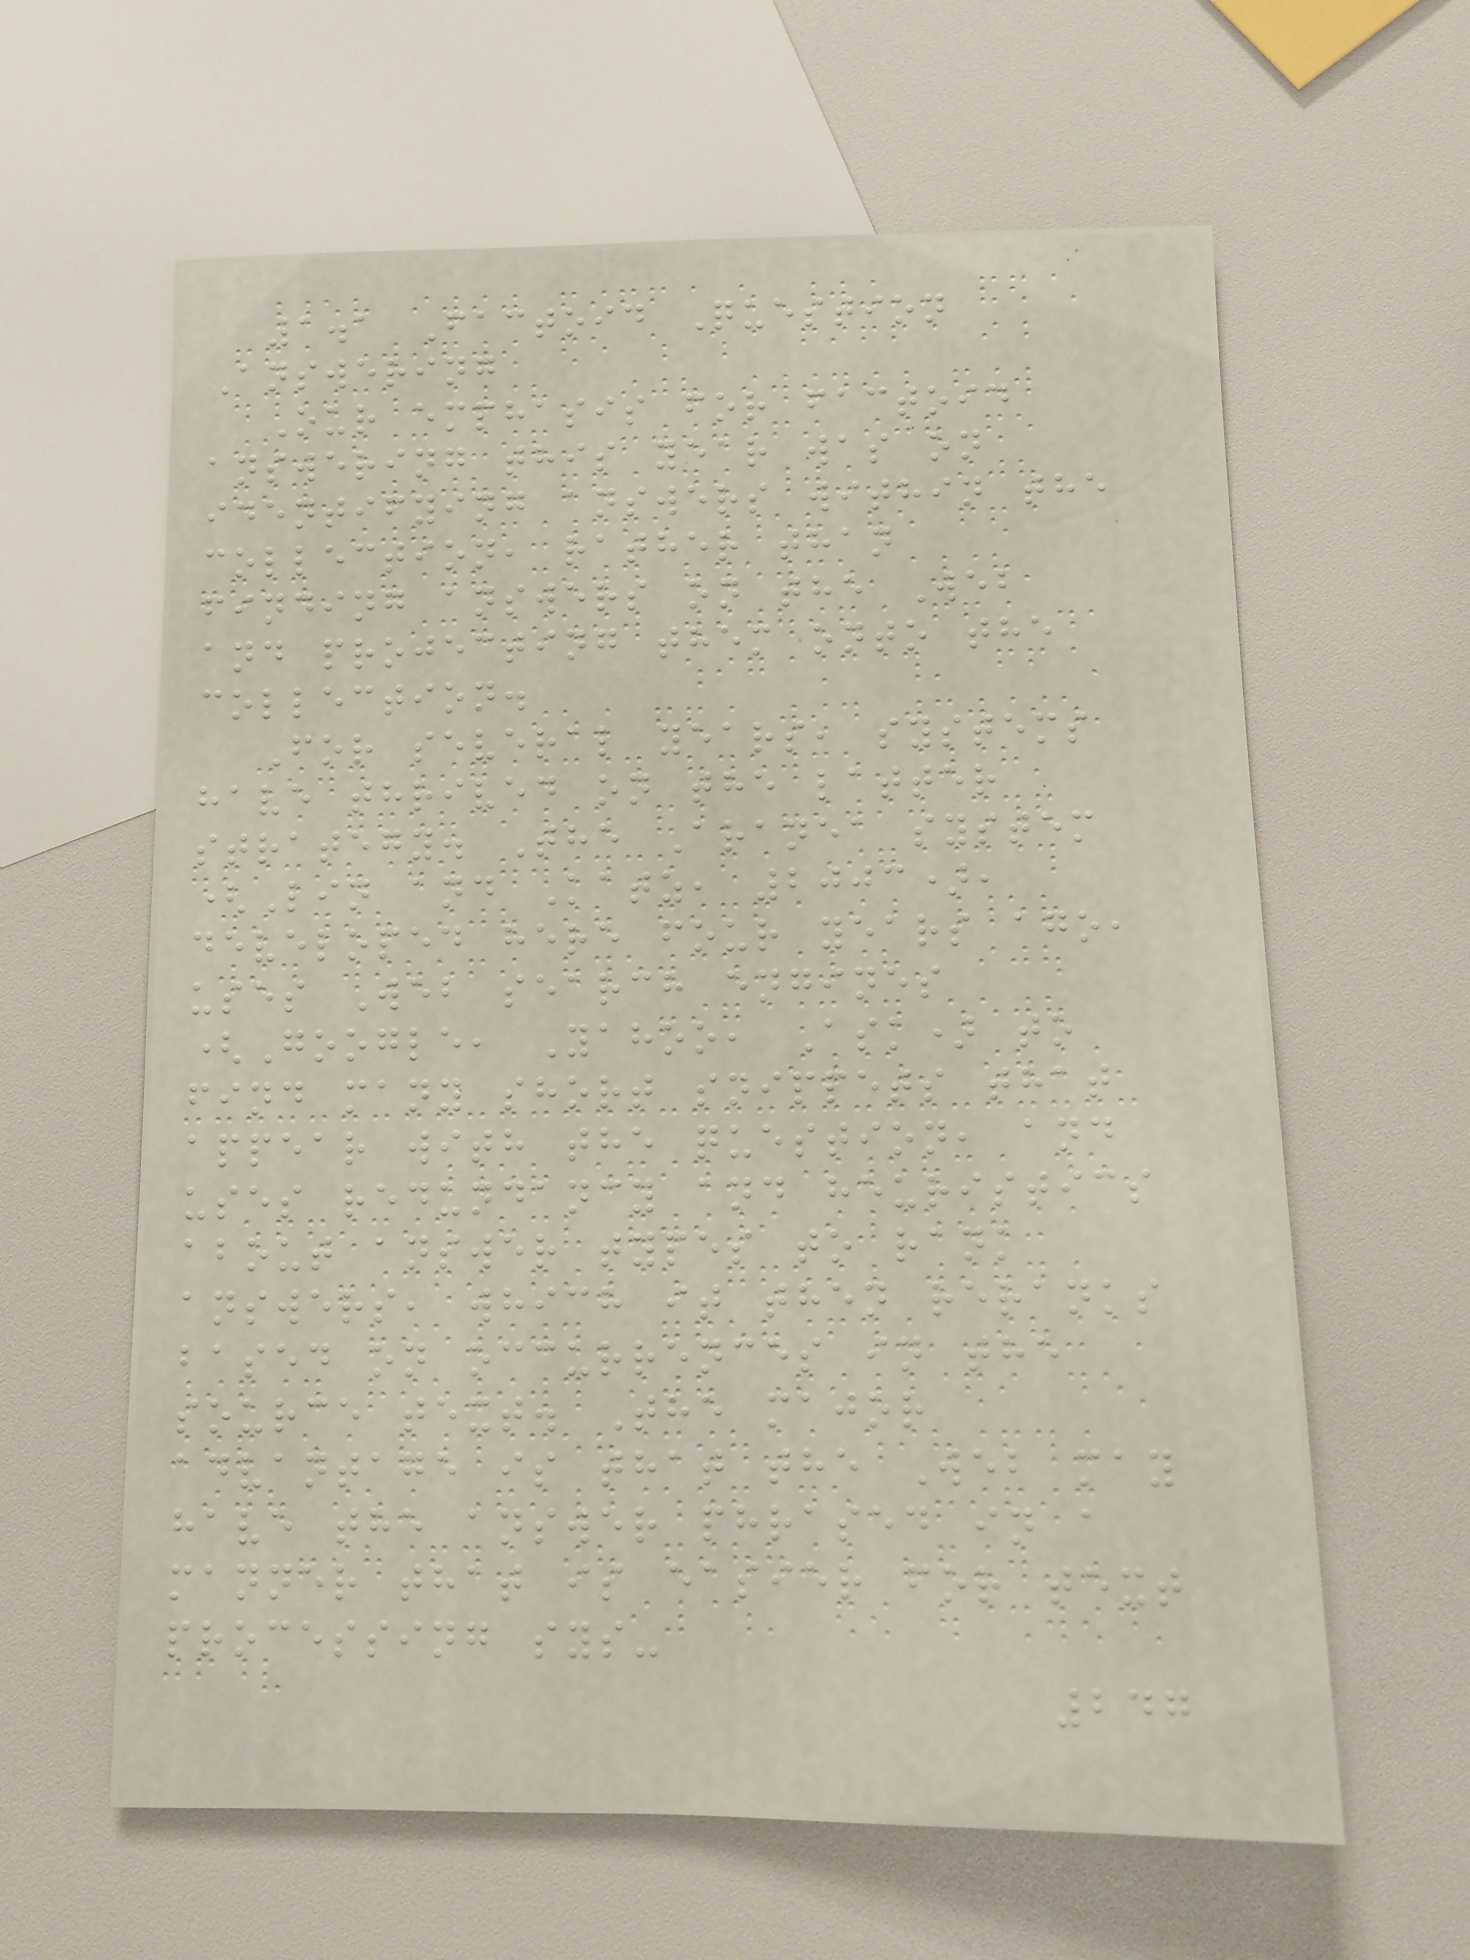1.1 Factoid Question
Answering
Our emphasis for factoid
answering this year was on
identifying answers within the
collection, rather than
finding answers on the Web
and projecting them onto the
collection.
For several years, systems
have thrived on the latter
strategy. The Aranea system
(Lin and Katz, 2003),
developed here four years ago,
uses Web search engines
(Google, Yahoo, Ask) to
find many short snippets that
appear with the question, and
uses redundancy and heuristics
about answer types to rank
answers, which it then reranks
based on occurrences in the
source text. The major
advantage is that the Web may
have the answer phrased in a
manner that is easier for text
processing sys-
247
